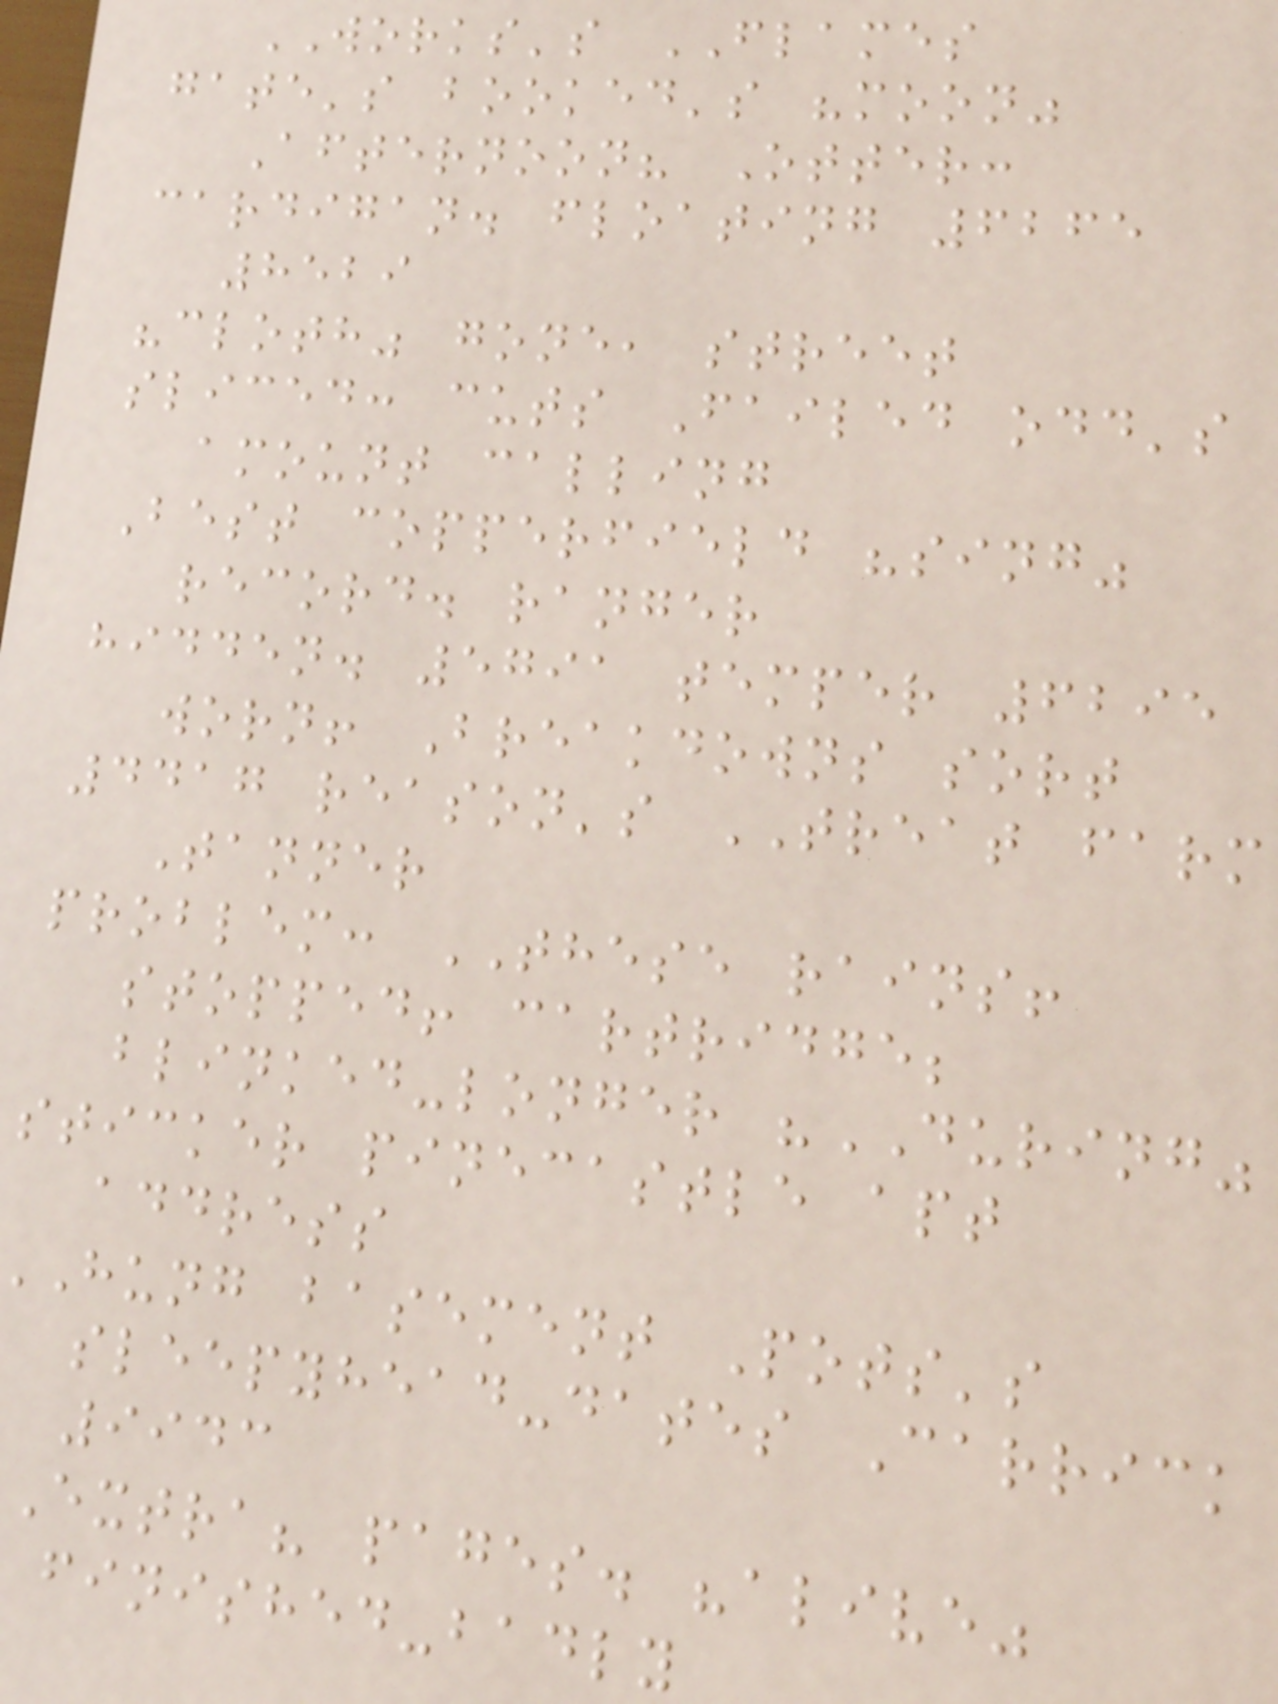WORKS's FLAMES
gate's booked's "moon"
Afternoon? Otter:
cardigan. floating 6265
8529
"cloth" gone, street
sliced: cuts Failed odd's
amount calling
Best copperfield "sing"
record. ranger
hidden. 5791 temper 6295
worn! Breakdowns sort
4417 reason's TREAT farm
Tanner
problem: THESE rains!
stopped! cartridge;
blinked-longer "DURING"
sticker pinecastle apt
address
hung basement Pots's
sleepyhead-dates Carrick
9943
extra? pages. "alive"
finished-badly
